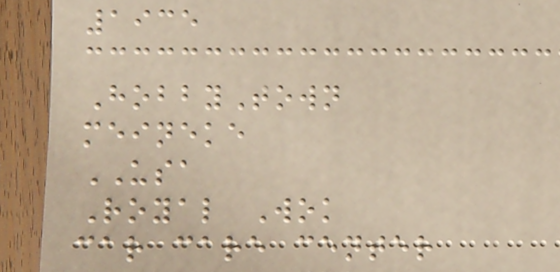1935
HobbyTown
meineke
USA
Royal Wok
car care center
